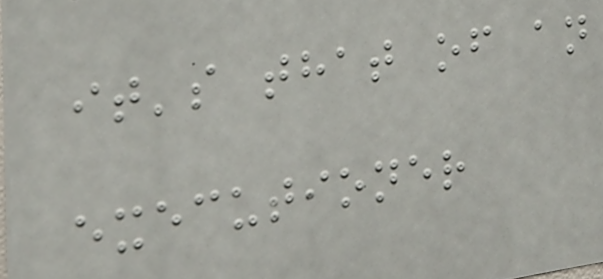it's that of an
executioner
